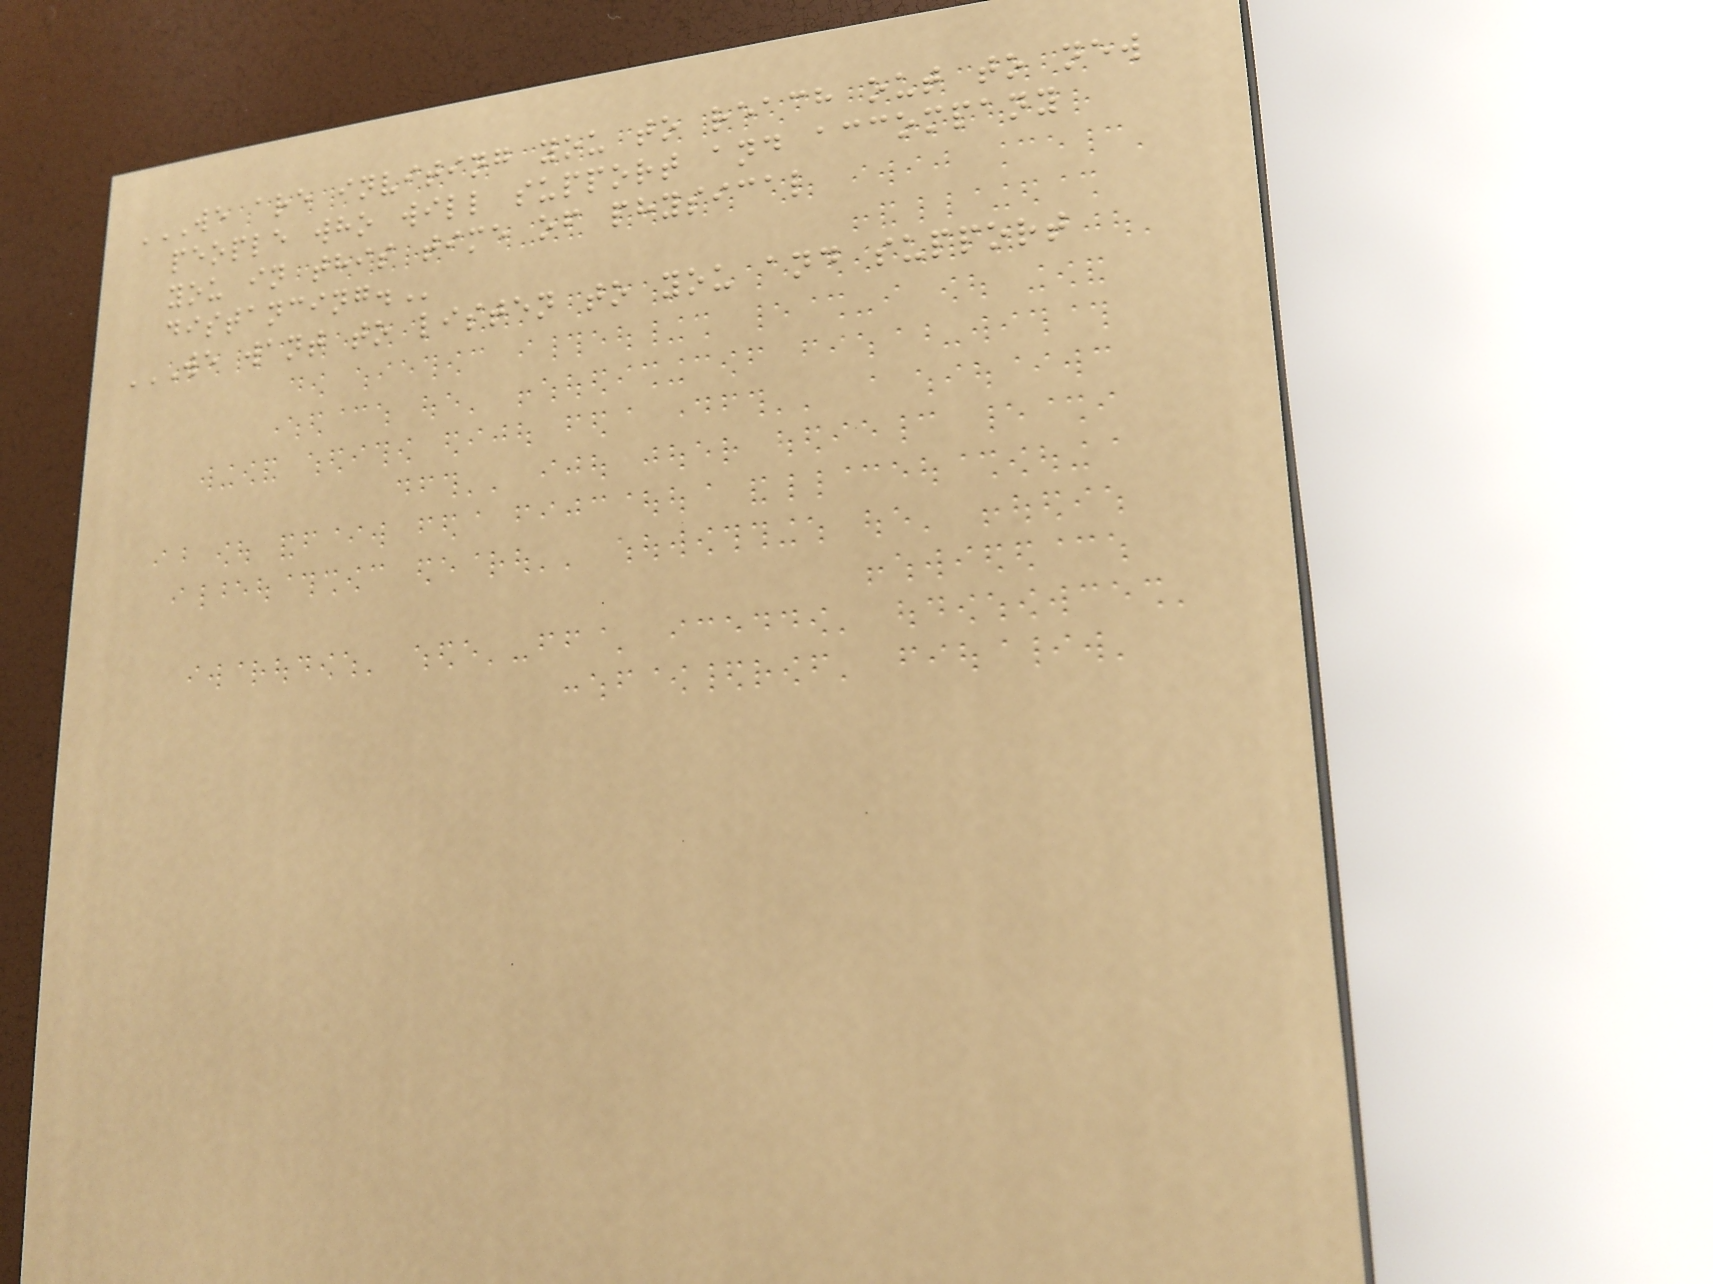WE ARE INVITING YOU TO REACH OUT TO NEW
PEOPLE WHO WILL SUPPORT AND ACCOMPANY
YOU IN THIS TIME OF PHYSICAL
DISTANCING.
WE WANT TO LISTEN TO YOU AND SUPPORT
